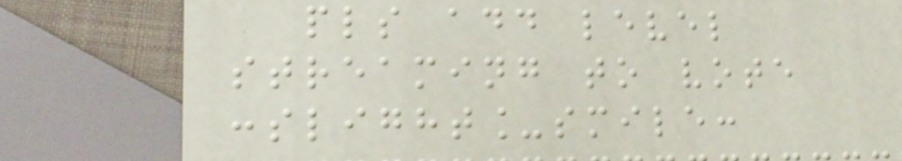pls add level
streaming to vote
:slight_smile:
